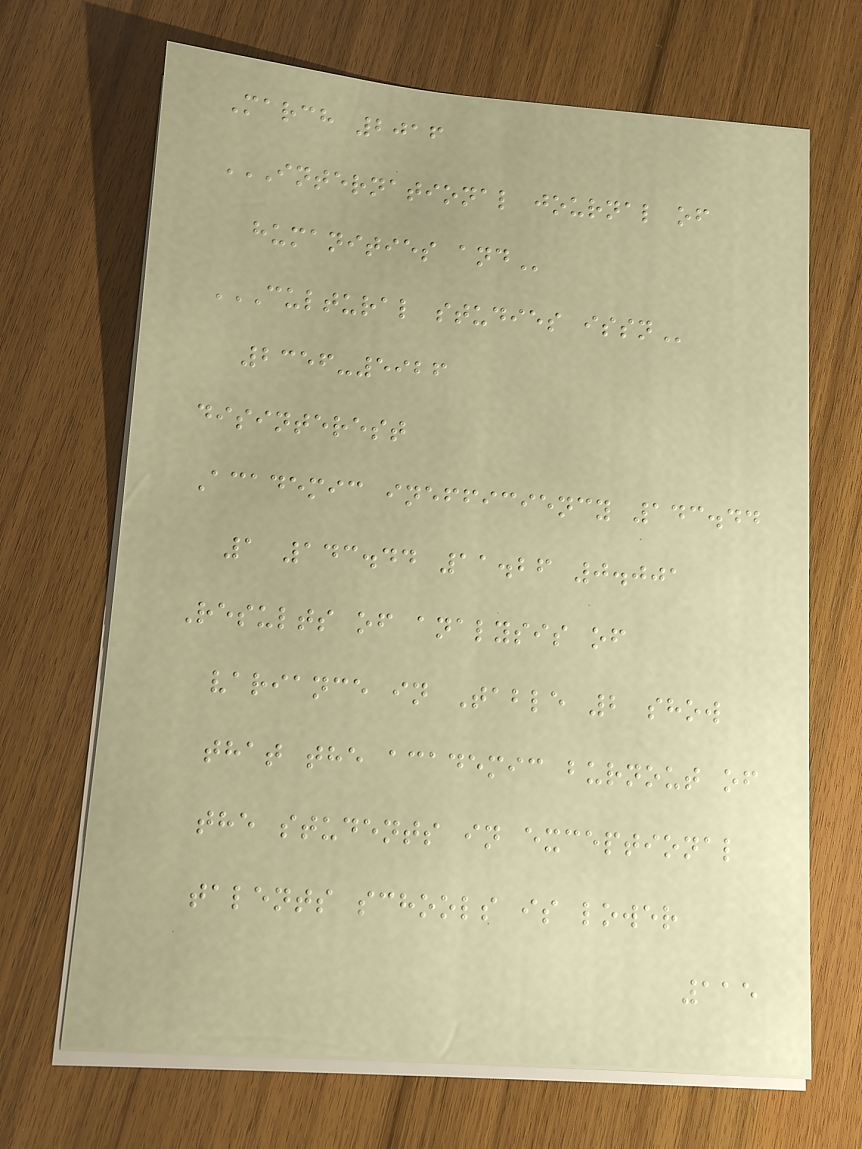March 2016
INTERNATIONAL JOURNAL OF
HUMANITIES AND
CULTURAL STUDIES ISSN
2356-5926
disinterest
Academic inefficiency 143.44
1 143.44 11.26 0.001
Results of analysis of
variance in Table 2 show
that the academic burnout of
the students in exceptional
talents schools is lower
115
